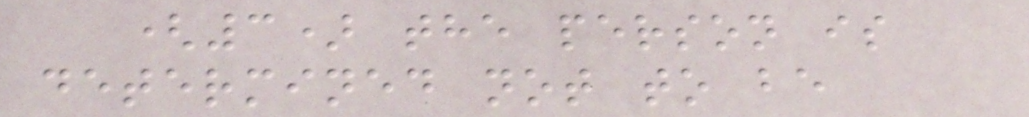(3) the person is
determined not to be
